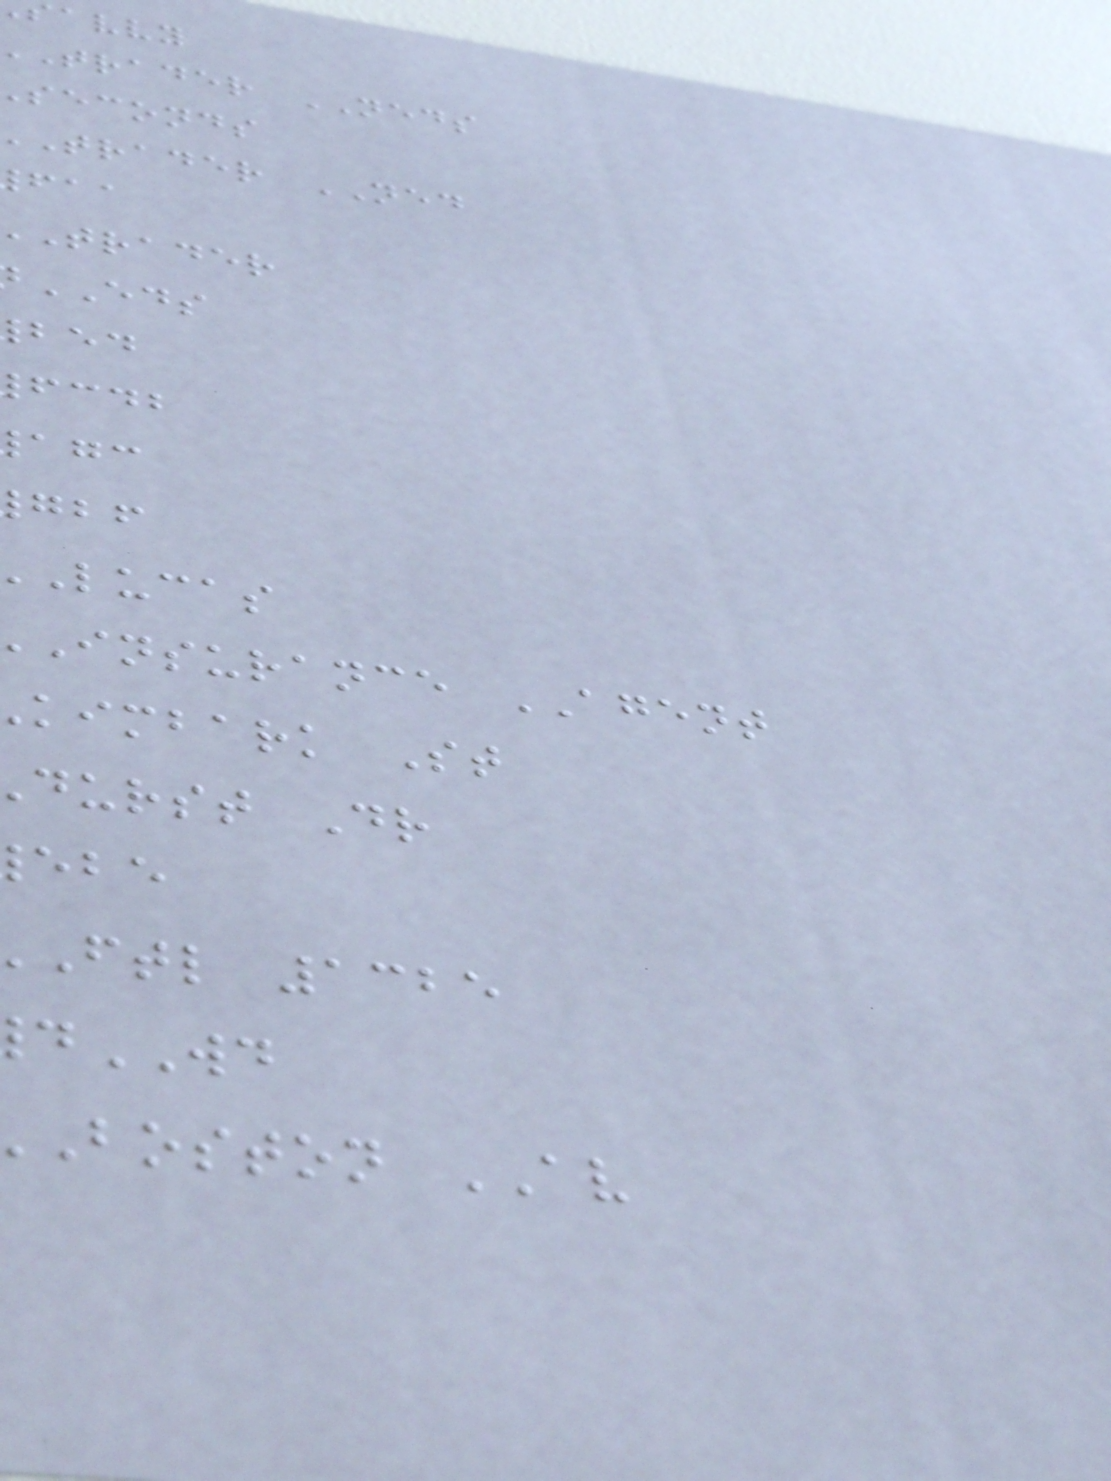avvy
trader NEDS
seconds
trader NED
trader
EDS
fcdb
lucas
insurance AGENT
kimbark St
durst Dr
ftl 1325
WD
boston AV
